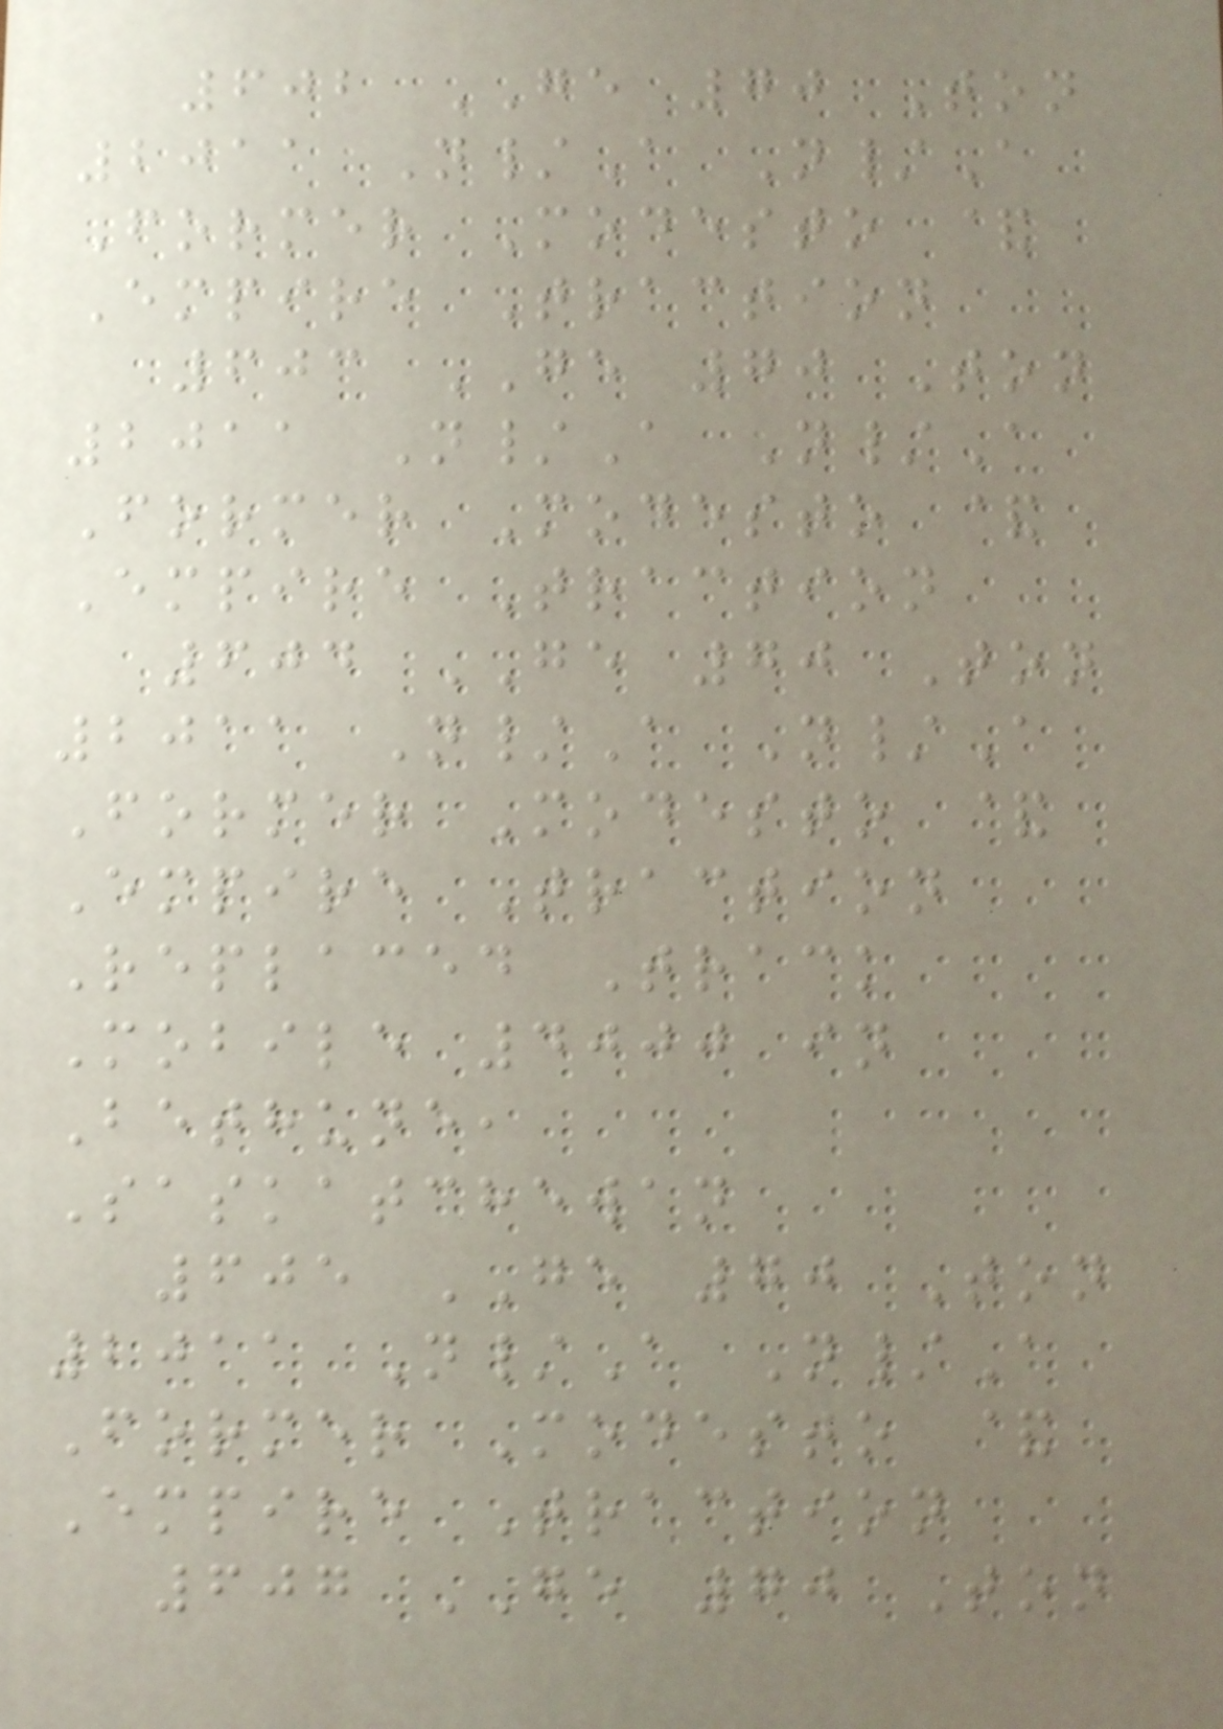602 GE 70 Ton
2011 N/A N/A
Former Modesto &
Empire Traction
603 GE 70 Ton
2011 N/A N/A
Former Modesto &
Empire Traction
604 GE 70 Ton
2011 N/A N/A
Former Modesto &
Empire Traction
Replaced Track
Mobile 4000 in
Bethune,
Saskatchewan
605 GE 70 Ton
2011 N/A N/A
Former Modesto &
Empire Traction
607 GE 70 Ton
